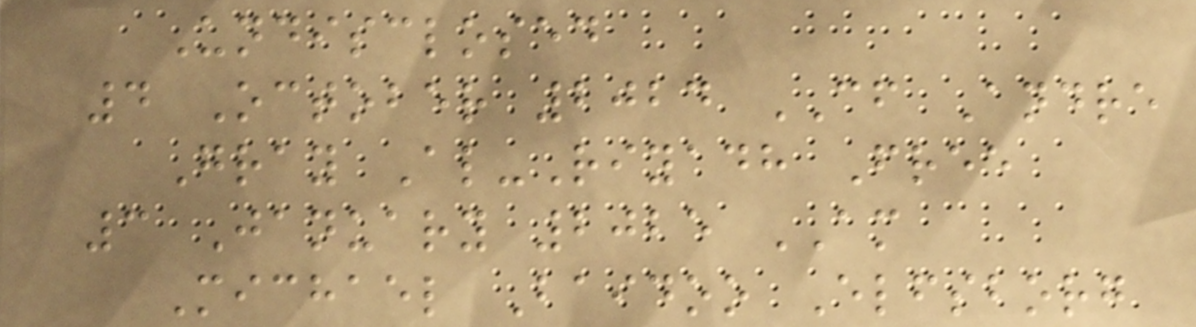Undisclosed
4 October 2024 CF Andre
Gray Al-Riyadh Free
3 January 2025 AM
Michael Baidoo Elfsborg
